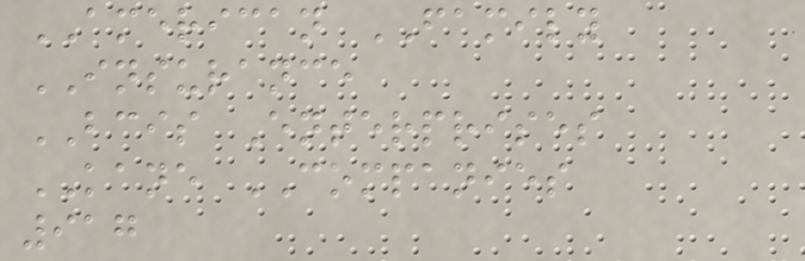AMERICAN FAMILY
INSURANCE
BCIS Enterprises
KANE COMPANIES
917
